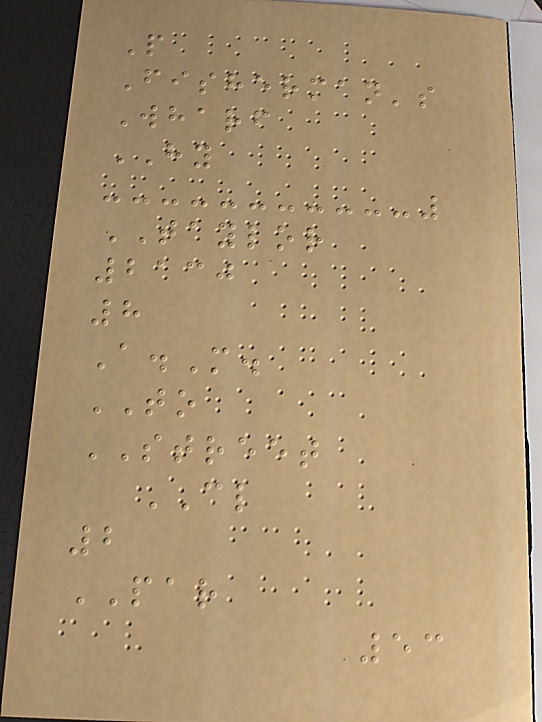P
Fisherman's
Wharf
HY
TAYLOR
2130
8
A.M.
TO
STREET
CL
2
PAR
53
